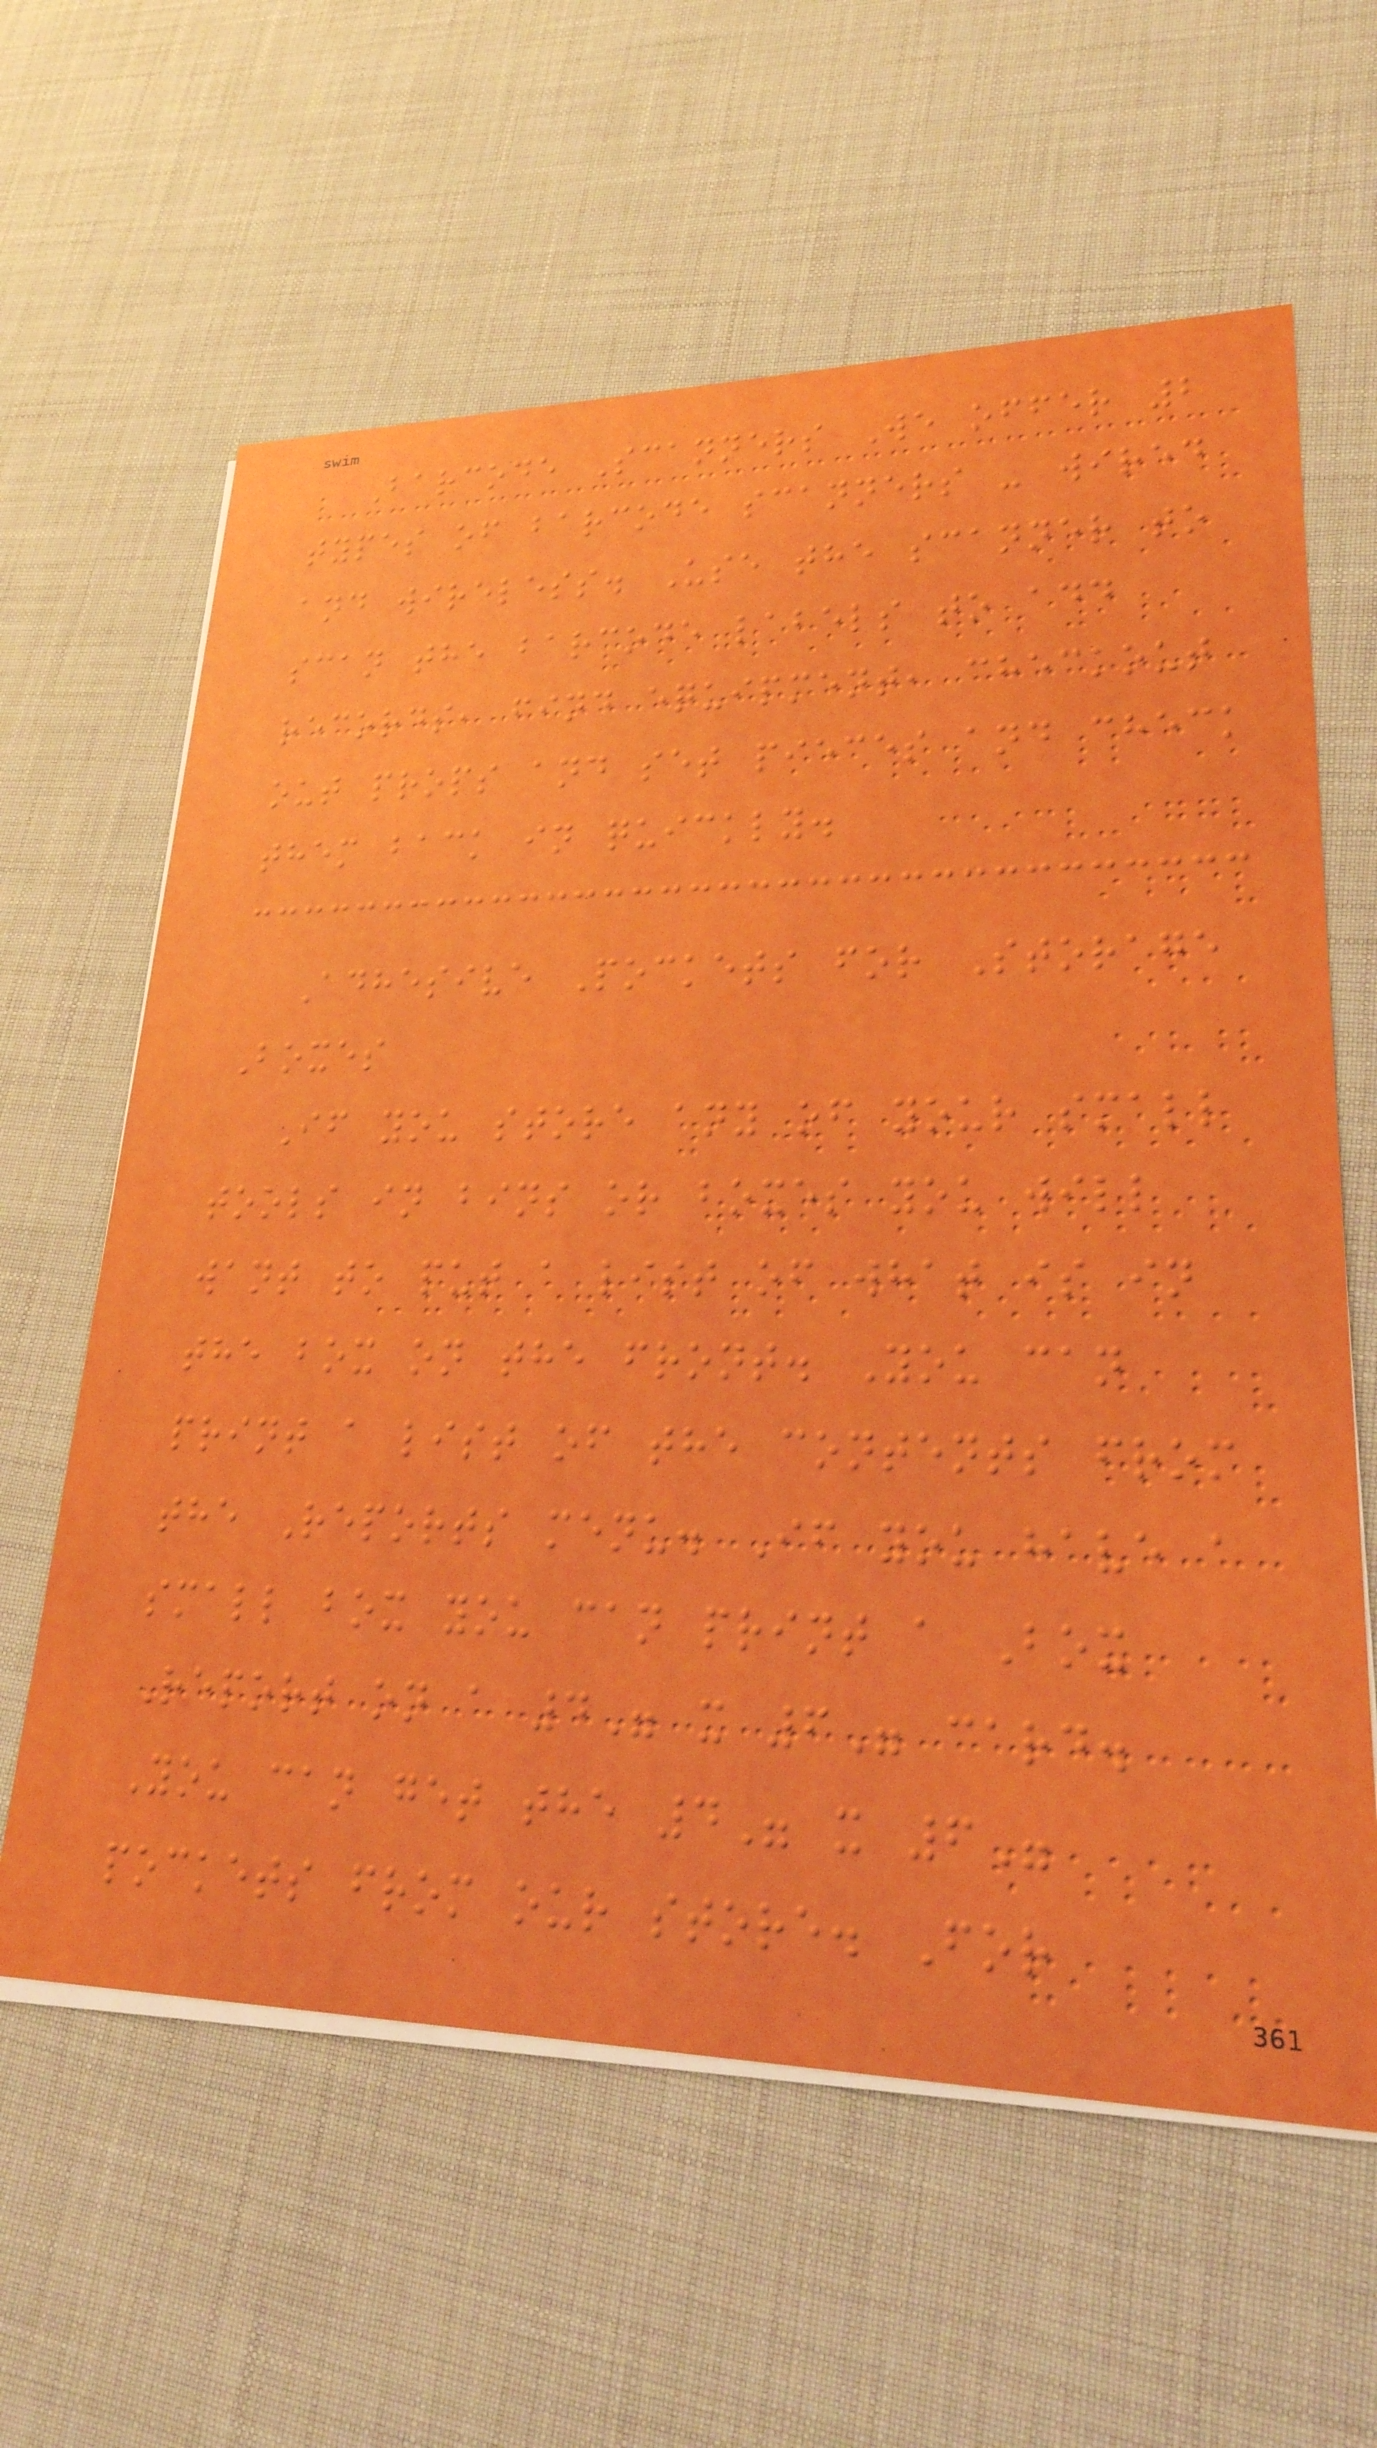Barcode Scanners We offer 2
types of barcode scanners - wired
and wireless. Use the scanner to
scan the barcode labels to add
records, find equipment, checkout
out props and set pieces and check
them back in quickly.
Adhesive Pockets for Storage
Boxes
If you store any of your small
tools in bins or boxes you will
want to put a list of what is in
the box on the front. You can
print a list of the contents from
the Reports menu. If you have a
small box you can print a Box
Report on a 4" x 6" card.
You can get the 4" x 6"
pockets from our store. For
